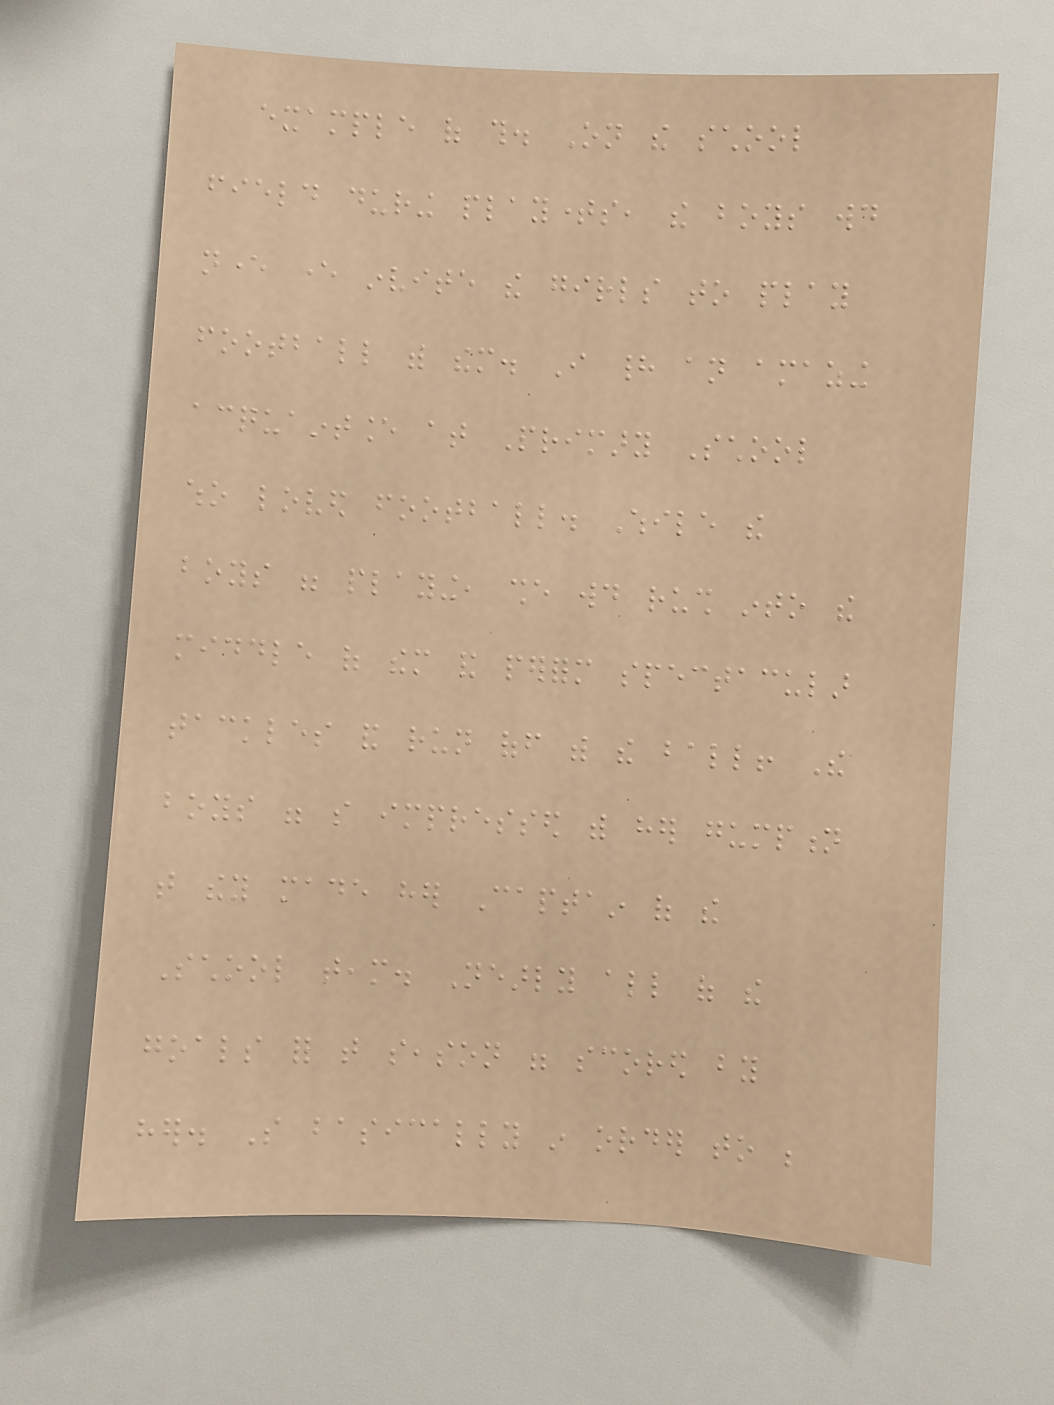example of this. On the school
field during playtimes, the boys would
never ever invite the girls to play
football with them. I had an amazing
acquaintance at Primary School
who loved football. While the
boys were playing, she would rush into the
middle of them and perform spectacular
tackles and run off with the ball! The
boys were so impressed with her gumption
that they made her Captain of the
School team. Nearly all of the
goals for that season were scored by
her. So basically in order to be
